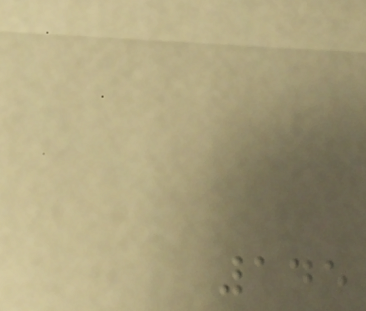145
